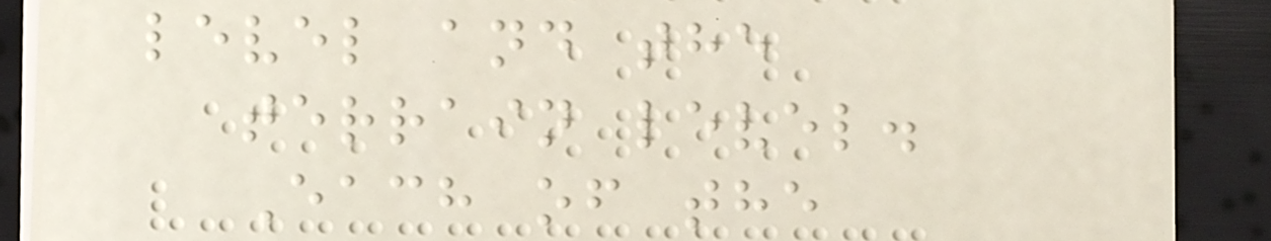level and the
terrain level.
Each of the
